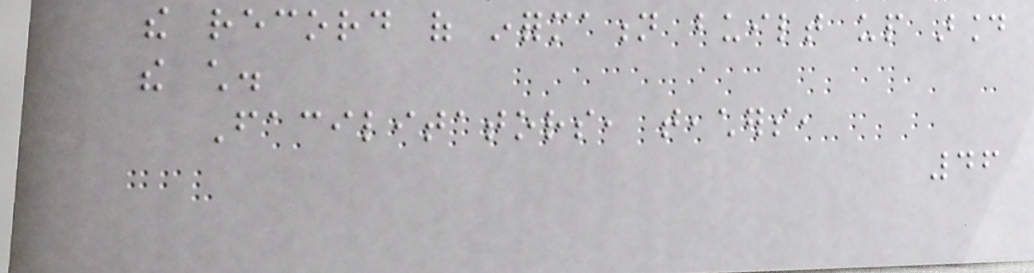the record of information built up around
the child.
Facilitators, teachers,
46
